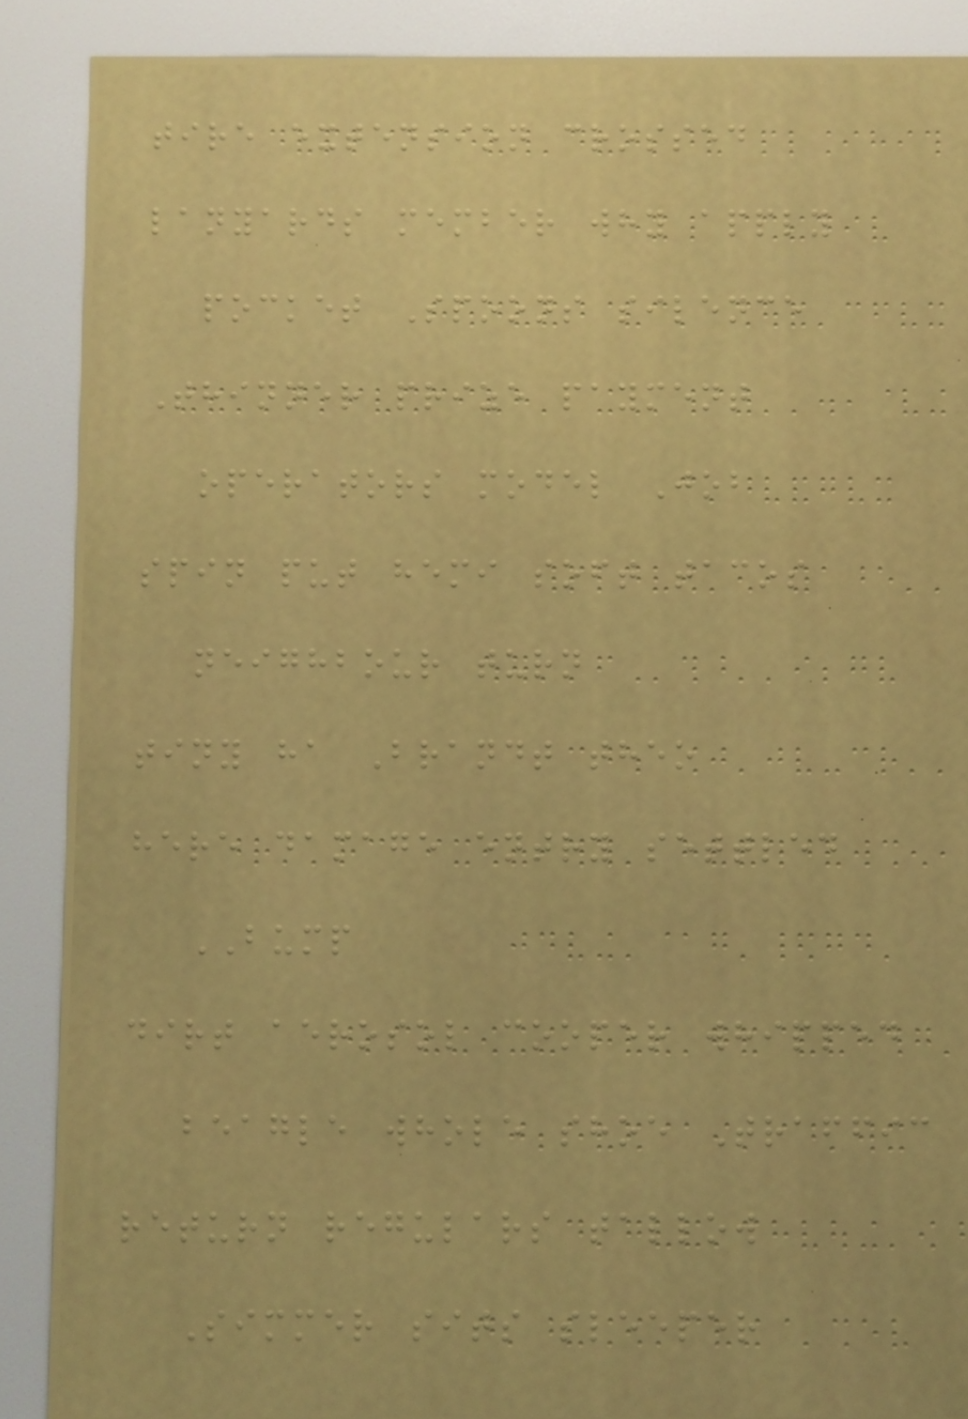tire extension crossed
lanyards member why apply
pocket Spoons silence
Thinner prize payment
operators model Job
spin put hemi soft tacos
neighbour turn
tiny ha Brandt theo
here damage entry settled
BUMP
dirt aerosol cooper whipped
beagle whole shoe Traffic
return regulars tallow
Simmer sits sleeper
